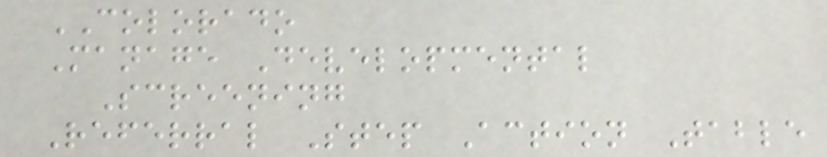COLORADO
Manage Developmental
Screening
Referral Step Action Table
